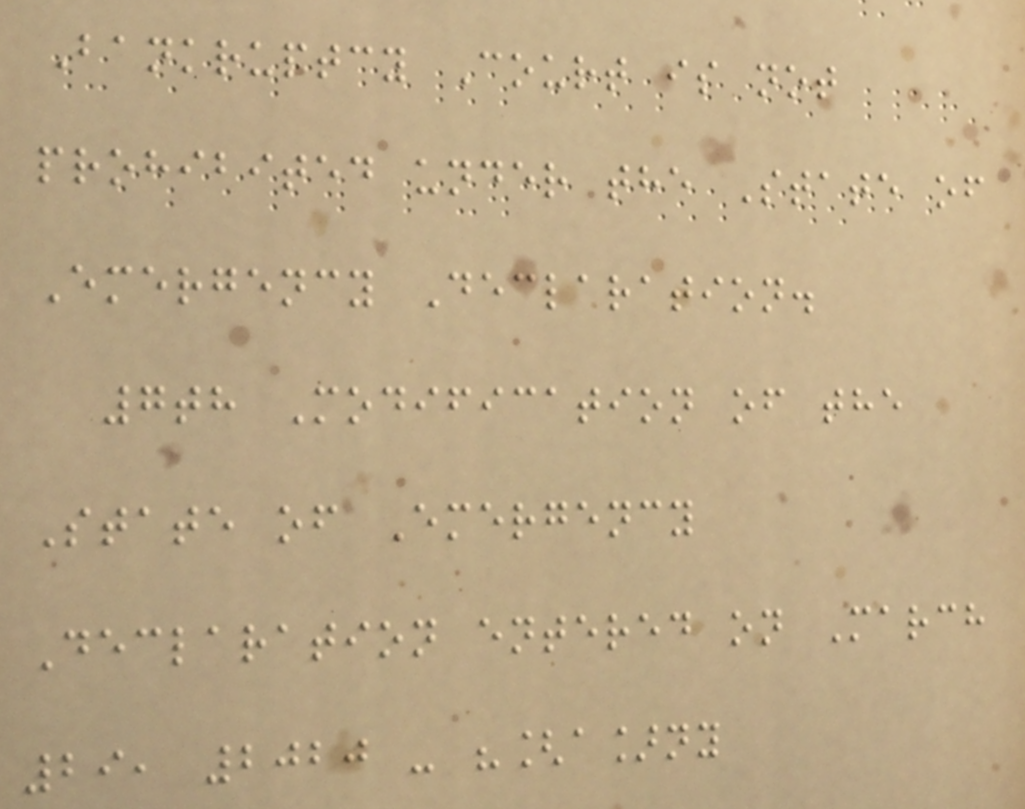Bankruptcy Court is not
prohibited under the State of
Emergency Declaration.
7th Modification of the
State of Emergency
Declaration entered on March
29, 2020 - "[a]ny
